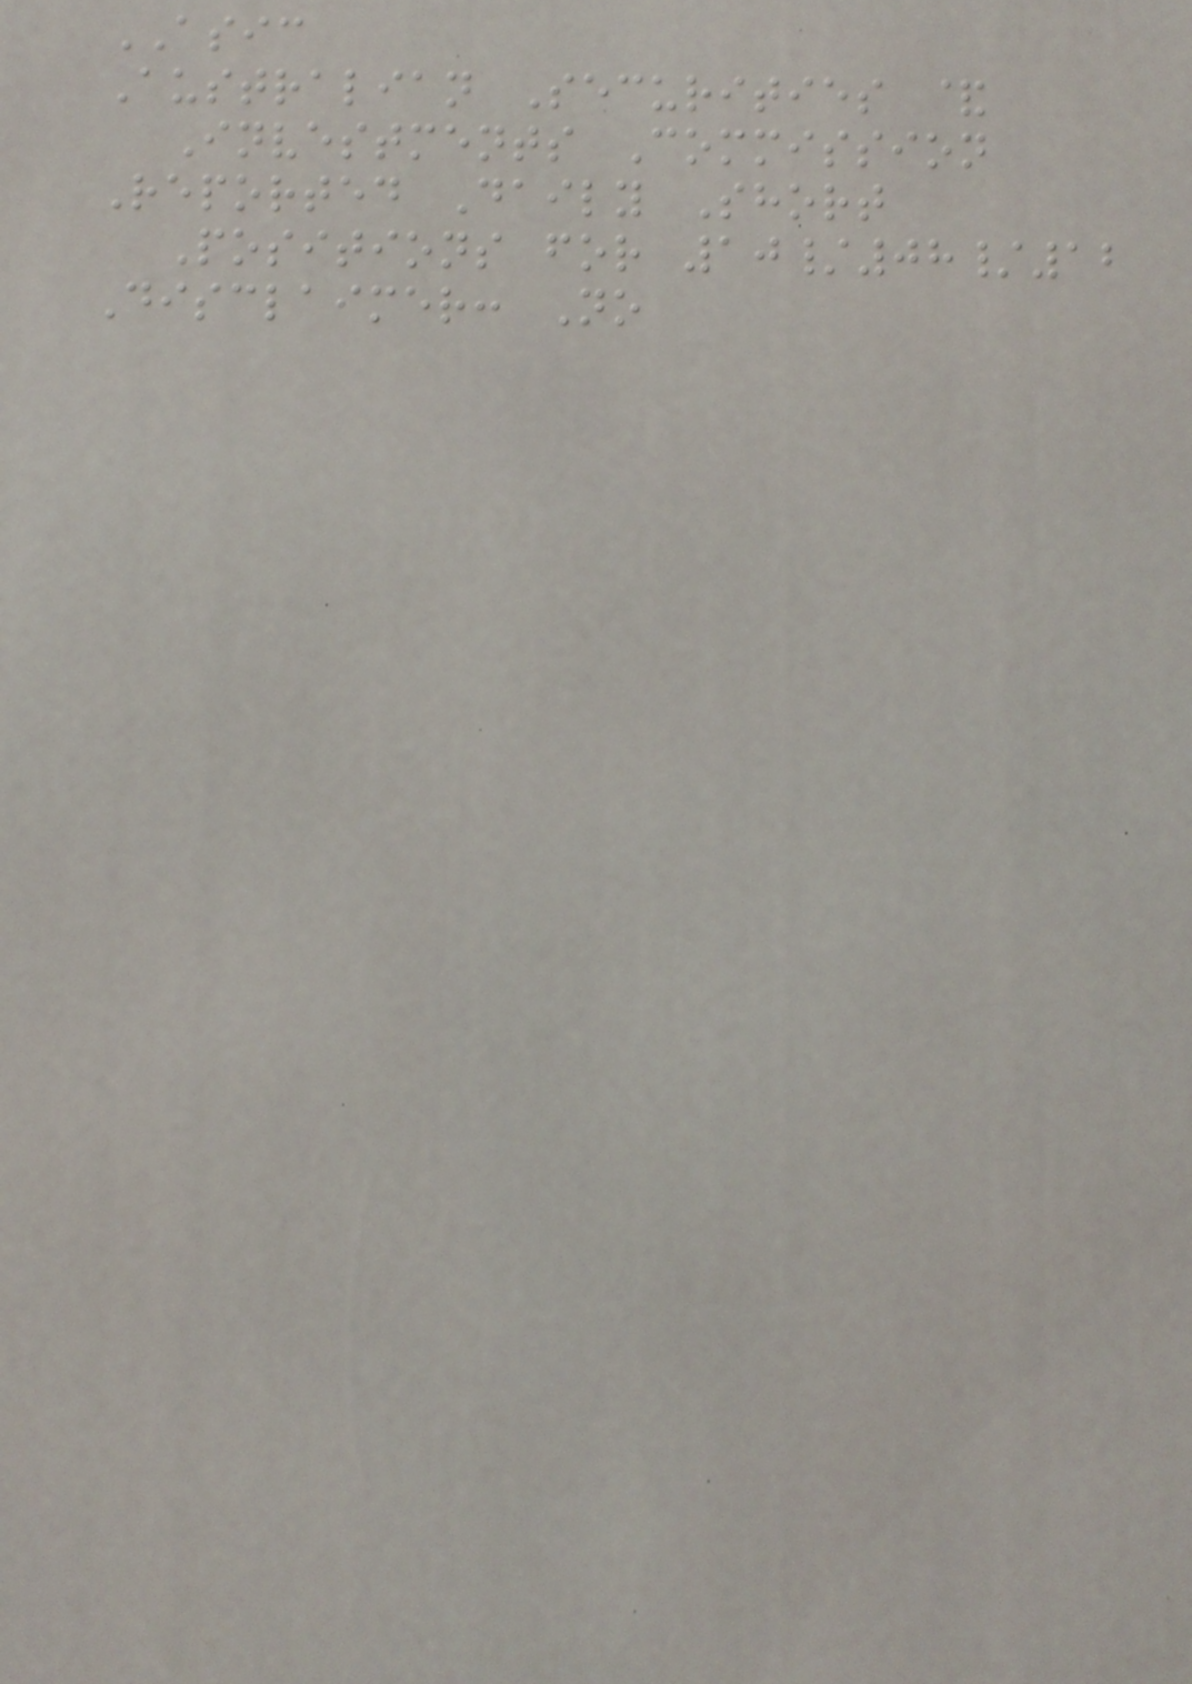ASIC
Australian Securities &
Investments Commission
Reported Daily Short
Positions for 10/08/12
Disclaimer: No
